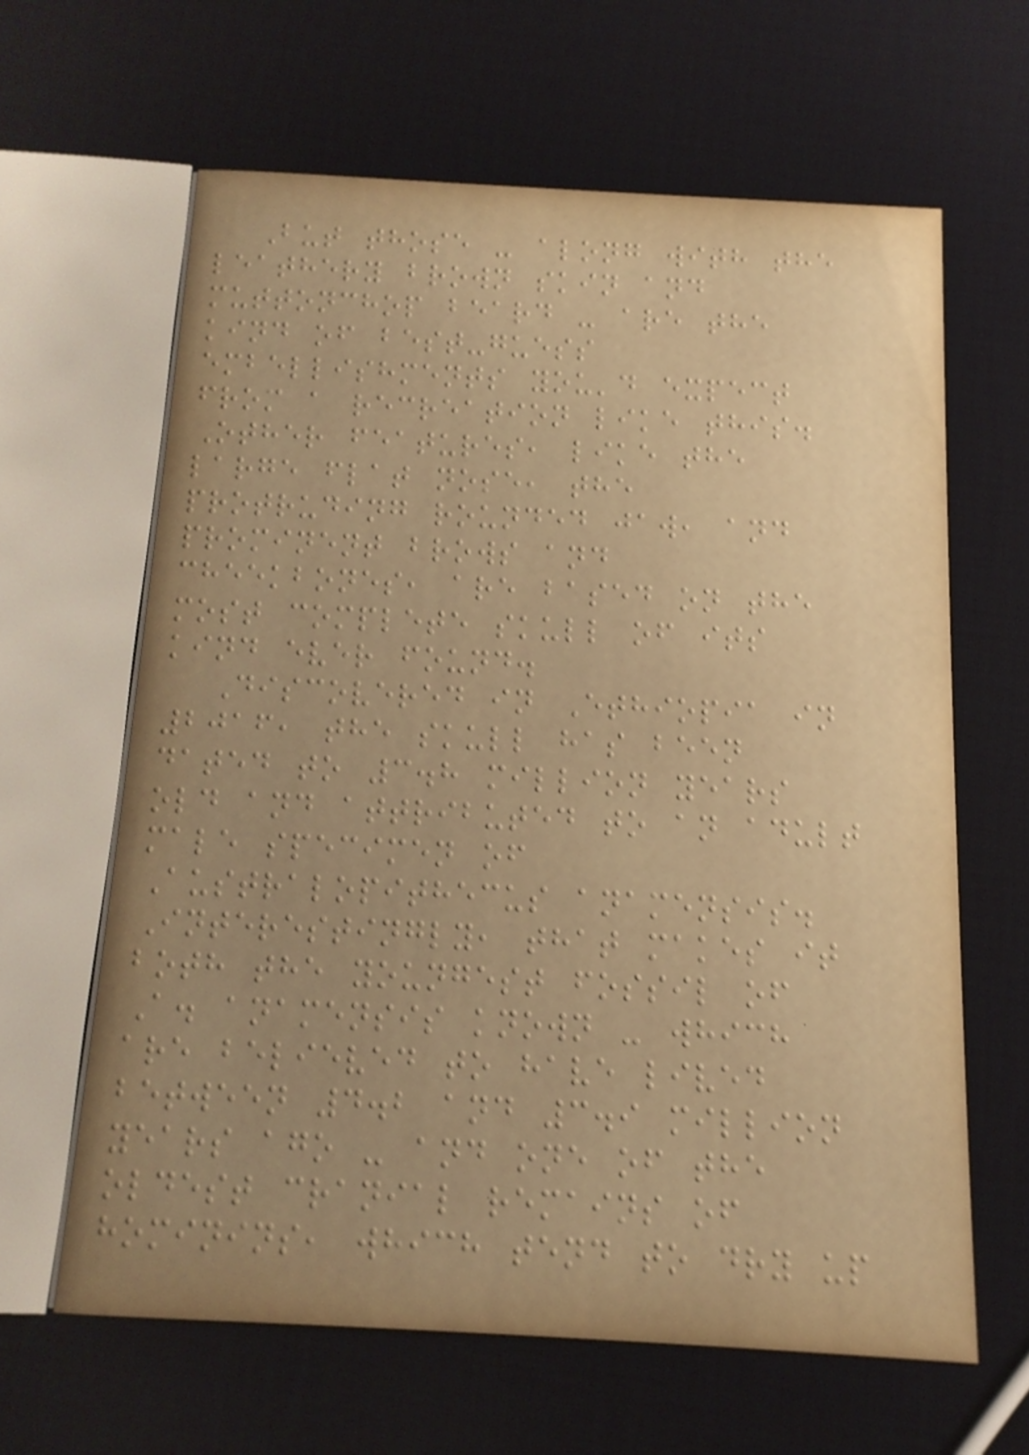But those - along with the
leathery brown skin and
muttonchop beard - are the
kind of best-guess
embellishments you'd expect
from a recreation like this.
Other features, like the
large flat nose, the
protruding rounded jaw, and
prominent brows and
cheekbones, are based on the
most complete skull of its
kind ever found.
Discovered in Ethiopia in
2016, the skull has been
dated to 3.8 million years
old and attributed to an adult
male specimen of
Australopithecus anamensis.
Interestingly, that makes it
both the youngest fossil of
A. anamensis known - which
are believed to have lived
between 4.2 and 3.9 million
years ago - and one of the
oldest cranial remains of
hominins, which tend to dry up
